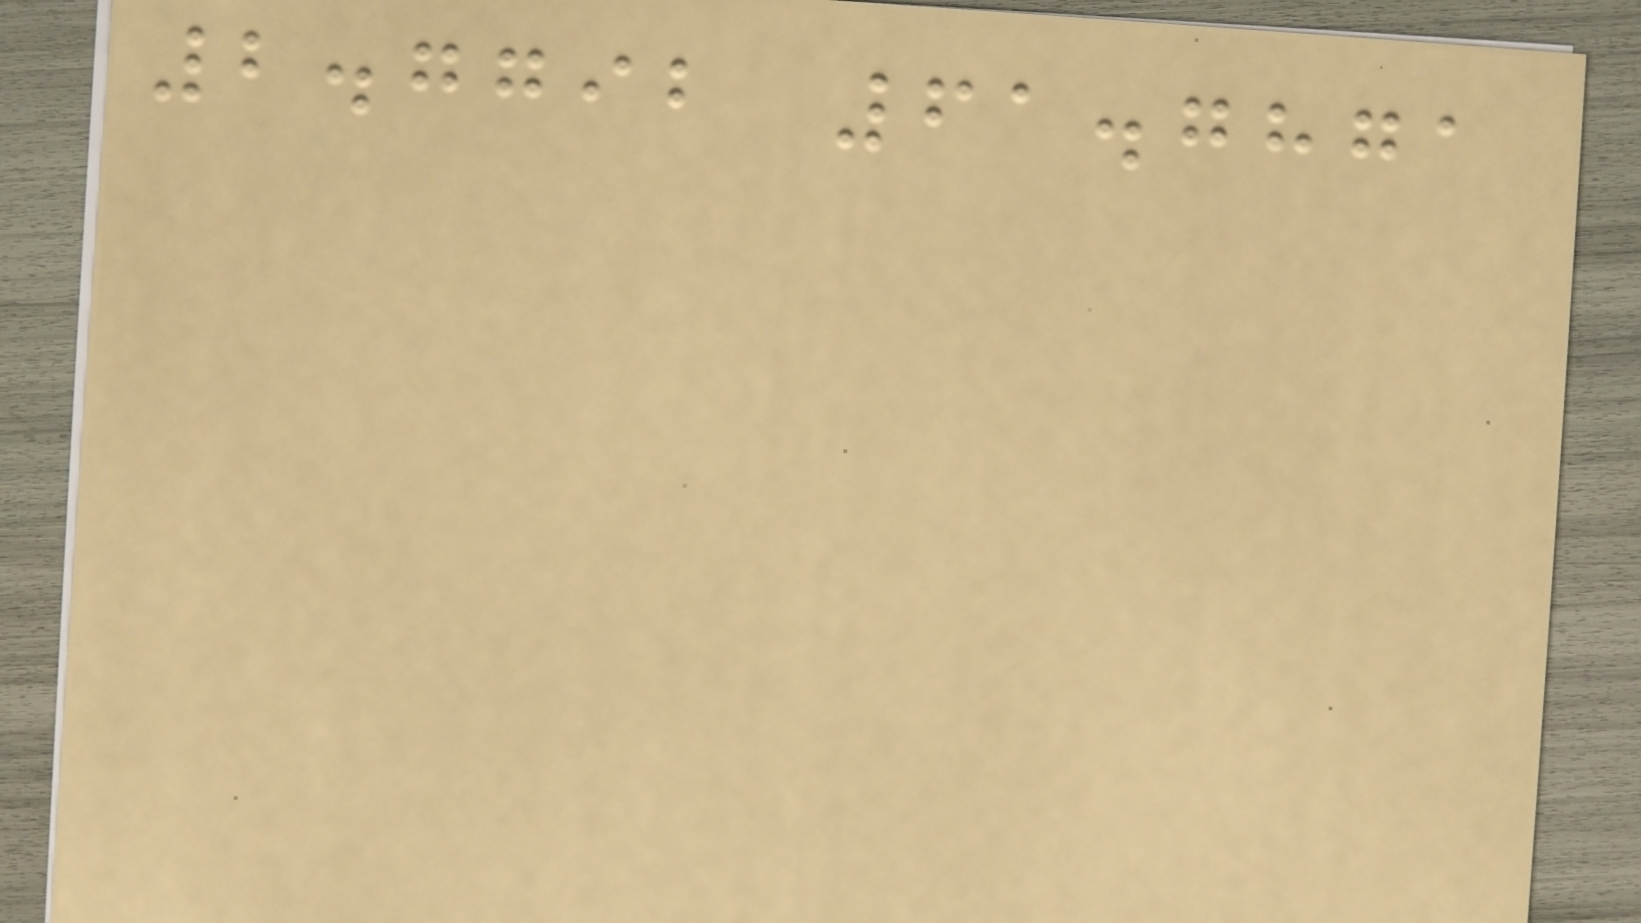2.7792 61.7871
